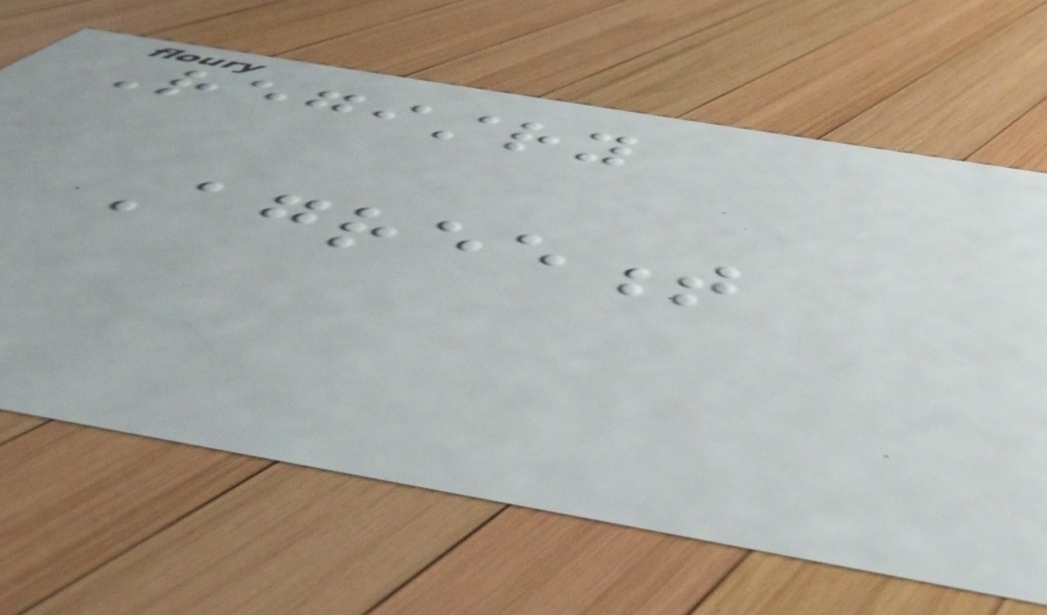Registry
Agreement
